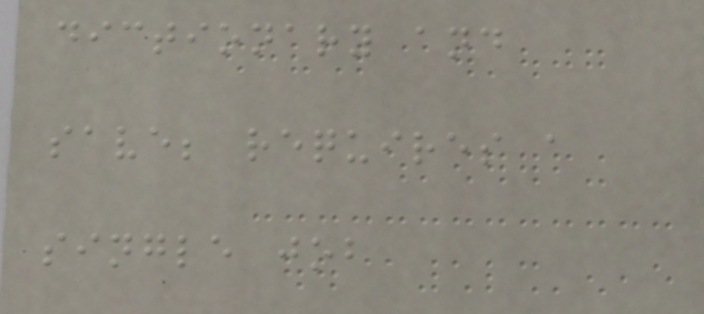dictionary and
save; requires a
single job
